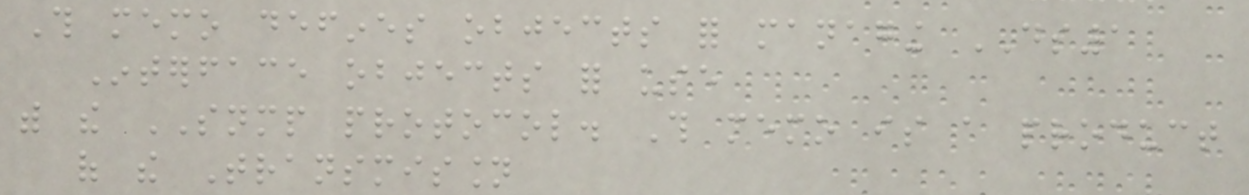This memo defines objects for managing DS1
Interface objects for use
with the SNMP protocol. This memo is a product
of the Transmission
